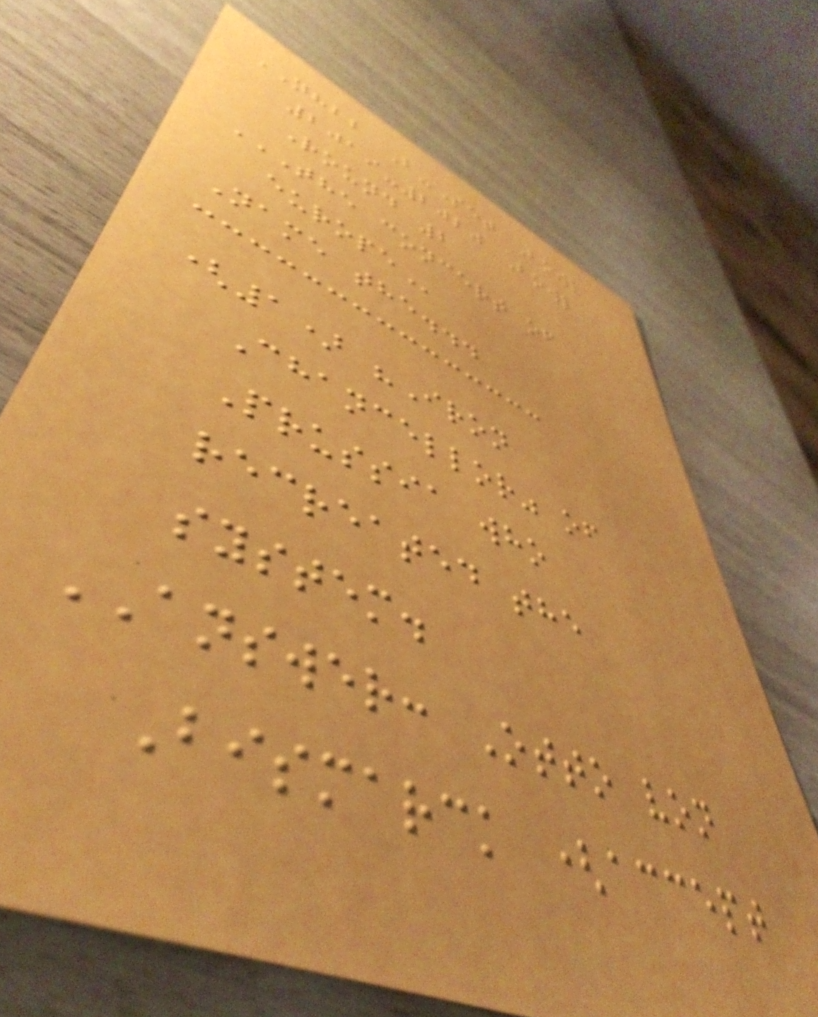NHBB B-Set Bowl
2019-2020 Bowl
Round 2
THE CONCERT OF
EUROPE
Name the...
(1) "Iron
Chancellor" of
Prussia who
recreated the
system.
ANSWER: Otto von
Bismarck (accept
